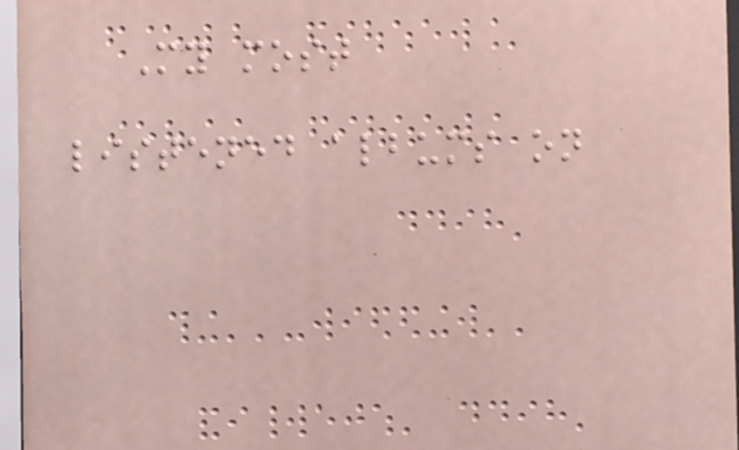My most
listened albums on
